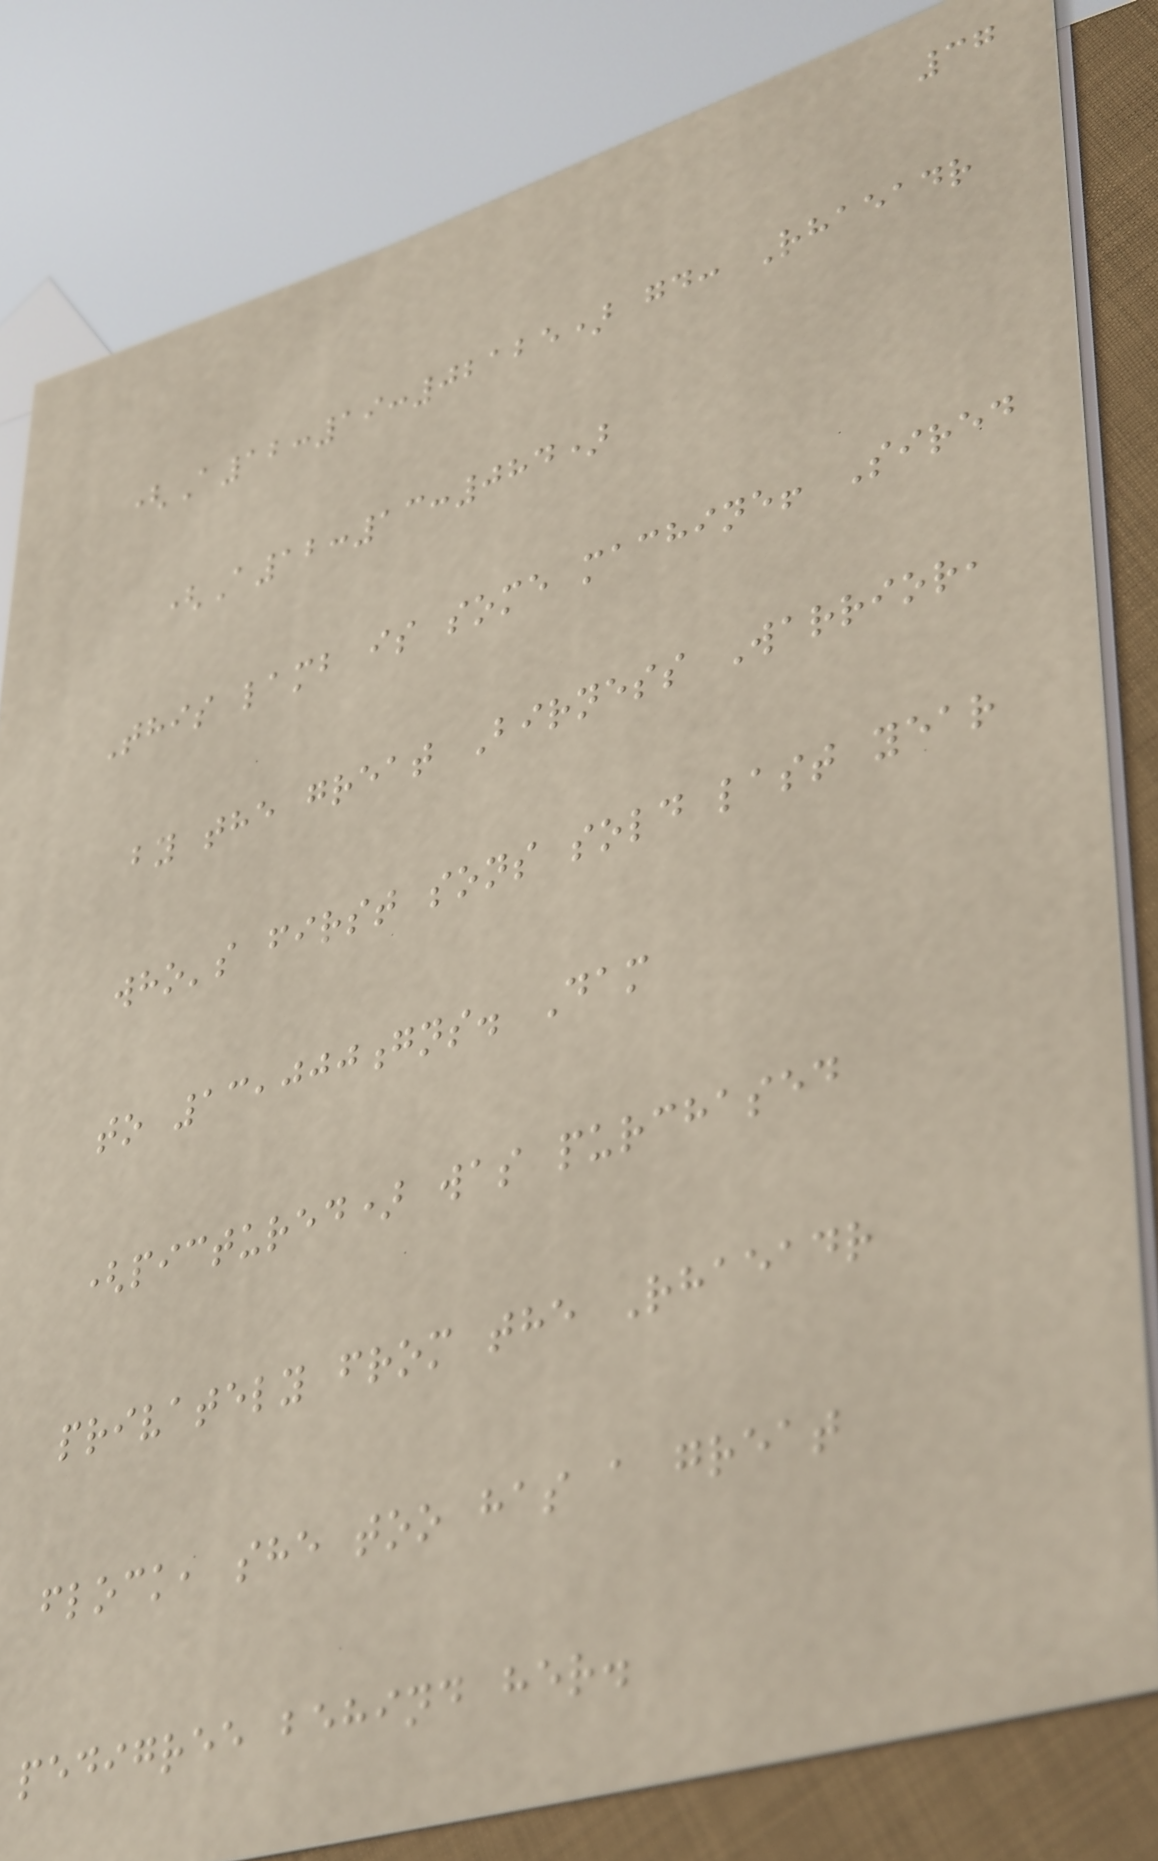37
(A12:19:02125) gd: Rhaeadr
(A12:13:084)
This lamb is some machine! Sired
by the great Birness Warrior,
who's first sons sold last year
to 13,000gns. Dam
(pictured) was purchased
privately from the Rhaeadr
flock, she too has a great
pedigree behind her.
